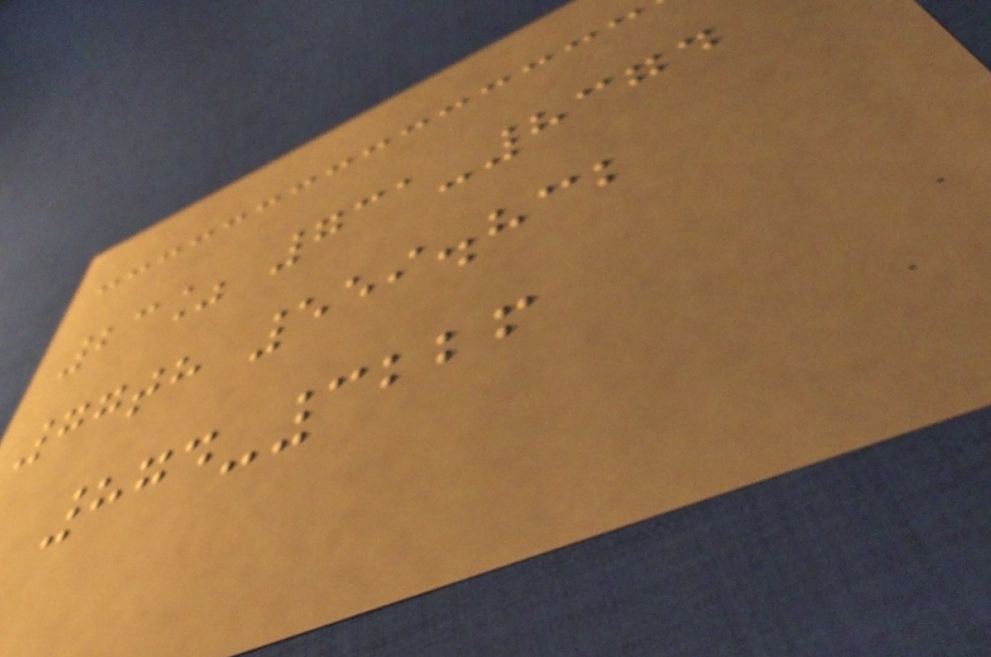23% 731-8374
77th 559.832
874-3226
